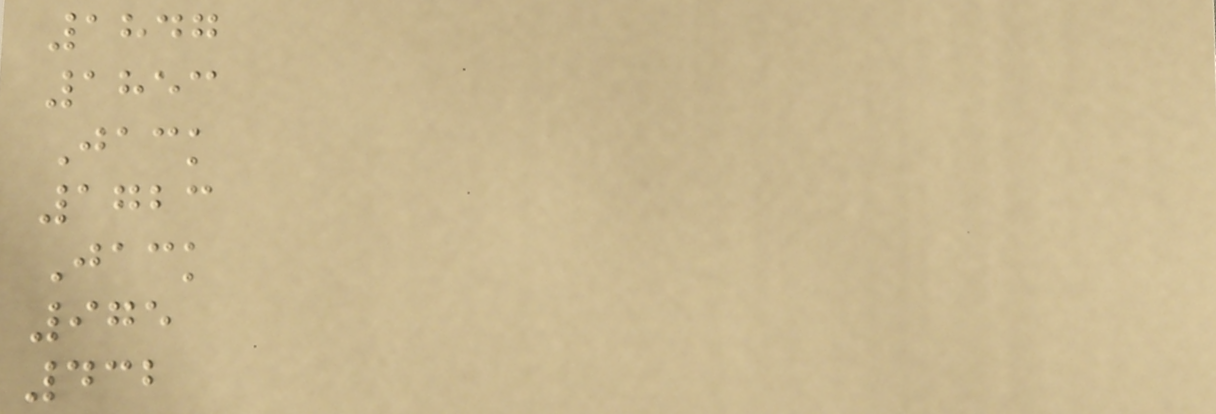1847
1853
Jack
1723
Jack
975
432
